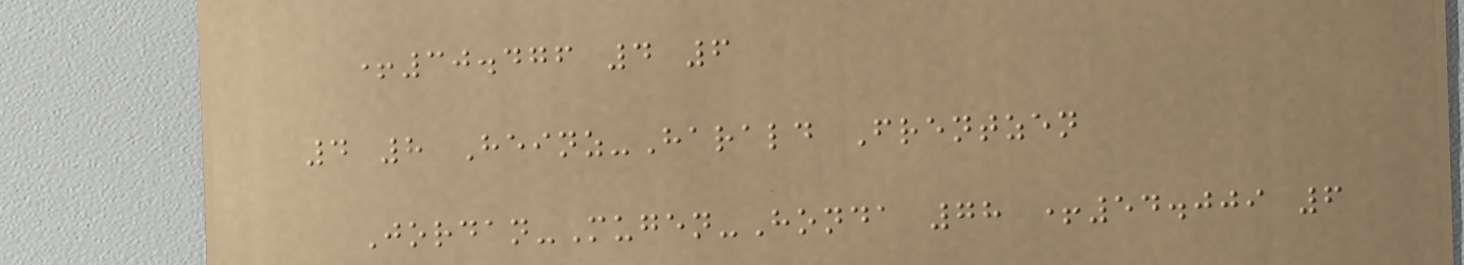+30.476 4 6
4 8 Heinz-Harald Frentzen
Jordan-Mugen-Honda 78 +54.009 6
